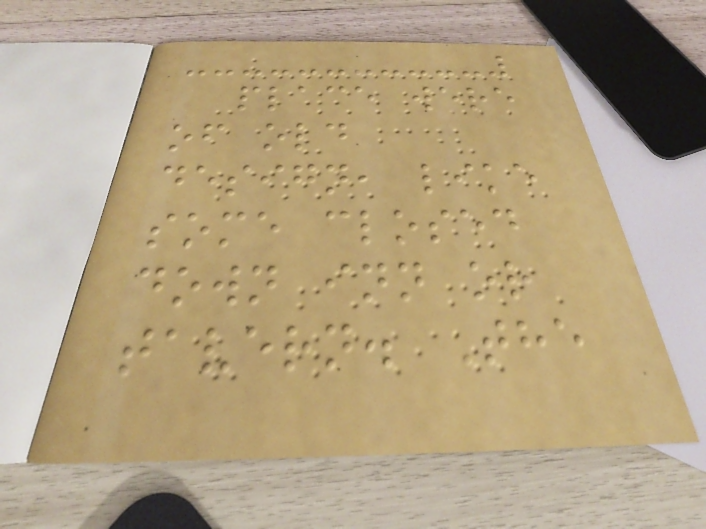place were
of old
design, like
some closed
down inn or
tavern. The
